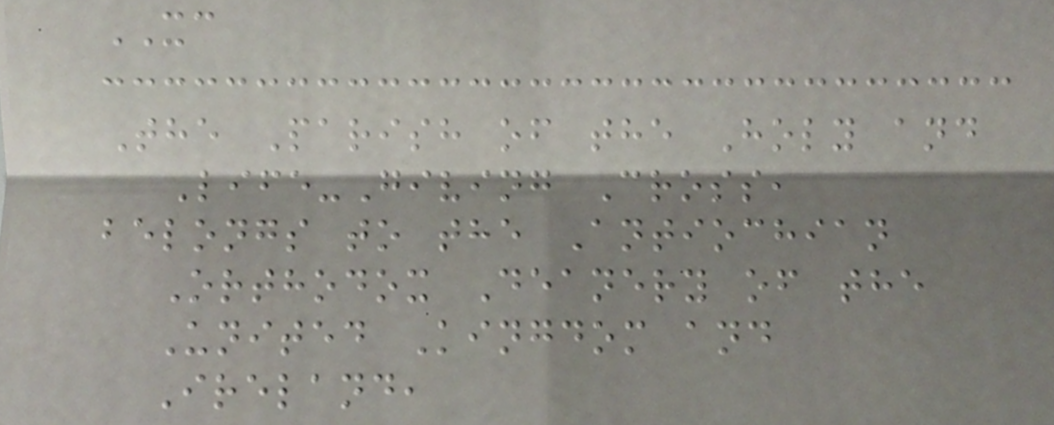XC
The Parish of the Holy and
Life-Giving Cross,
belongs to the Antiochian
Orthodox Deanery of the
United Kingdom and
Ireland,
